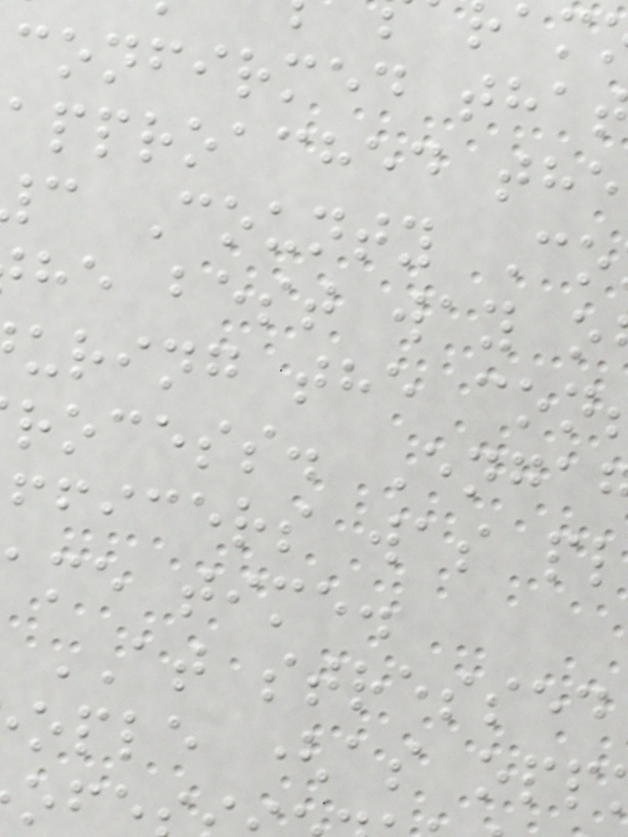confirmed tha
approached the
c County Co
he best way o
uring the con
rocess. Enga
fficers was pl
me time.
AT stressed
ople (as opp
